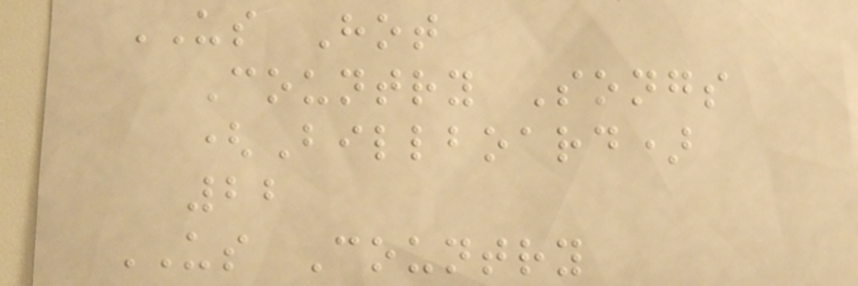US Hot
Country Songs
(Billboard)
22
US Country
